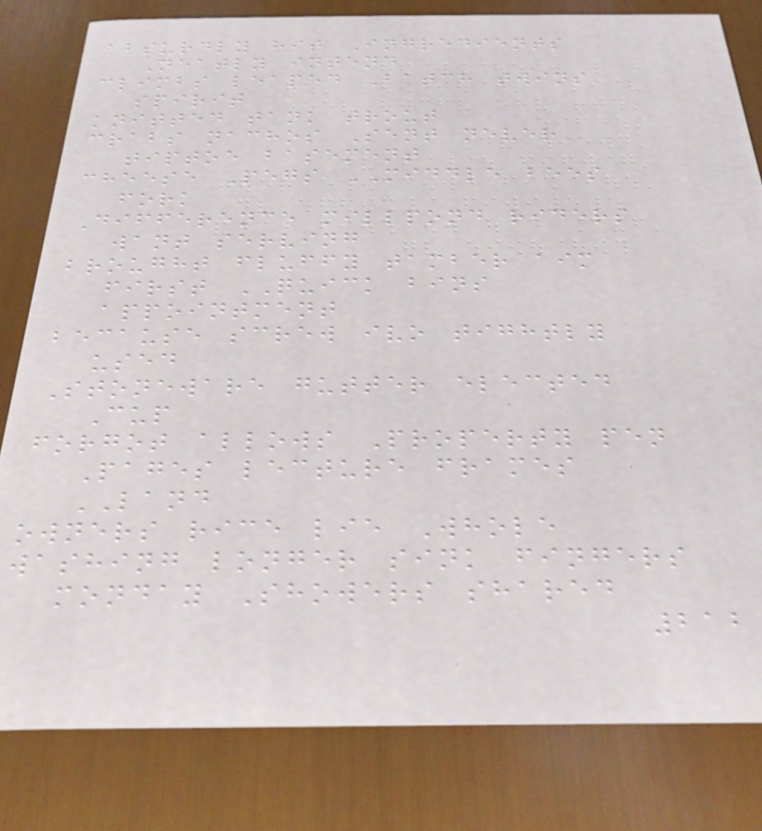absurdly hit Ingredients
Neatly intend
climbs leaped Batch twins
spirit
knitted tank trout
crabs nachos Sent never
tiptoe basement
cheese Pegs MIDDLE bees
fork
Difference millpond riders
want serving
brought fluffy tamber aim
first QUICK bins
appointment
because screw ivo tightly
used
Stoneware gutter elected
Cup
forgot allows Property pen
Pages lecture frames
LAND
owners rice lie Whole
washing longer sink fingers
monday Showers shared
212
